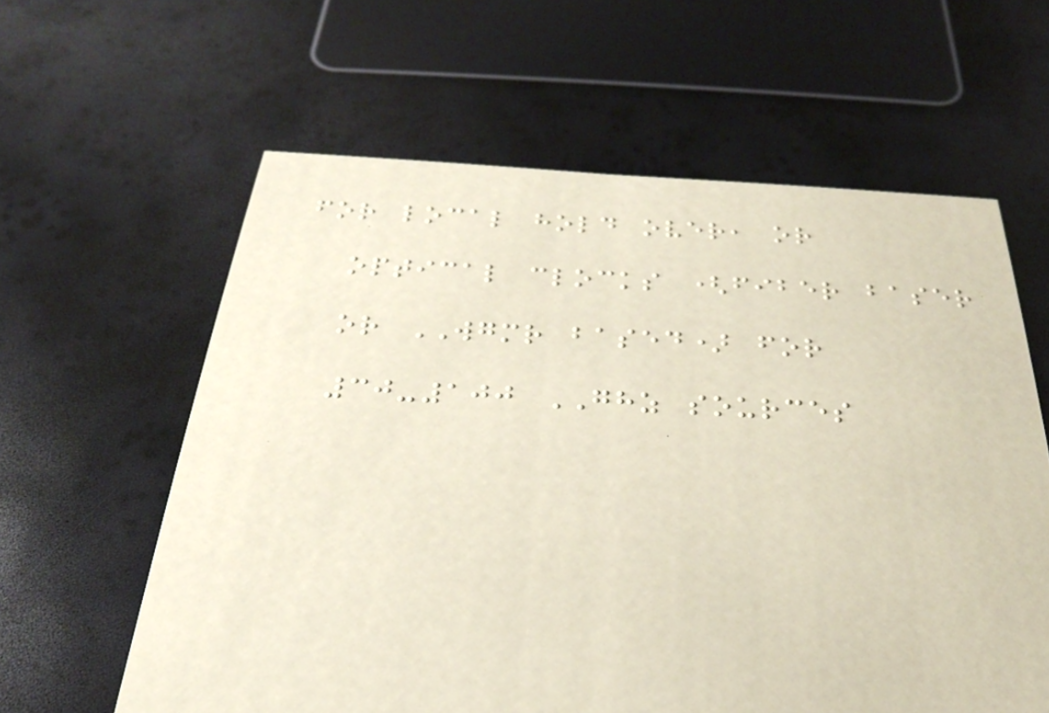for local hold over, or
optical clocks (fiber baser
or WGMR based) for
30-100 GHZ sources
